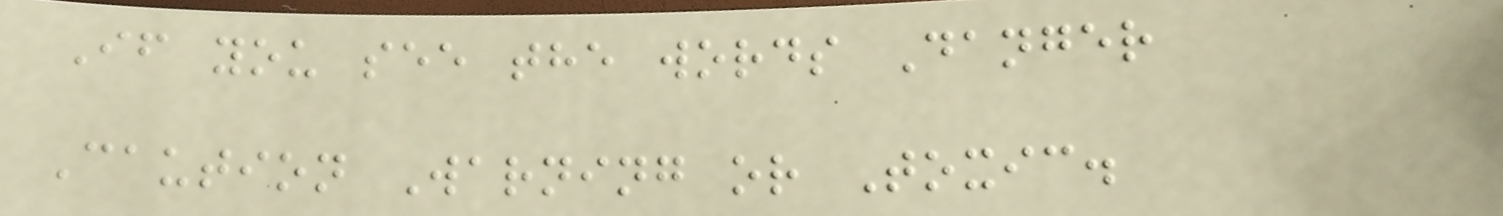If you see the words Danger
Caution Warning or Toxic.
